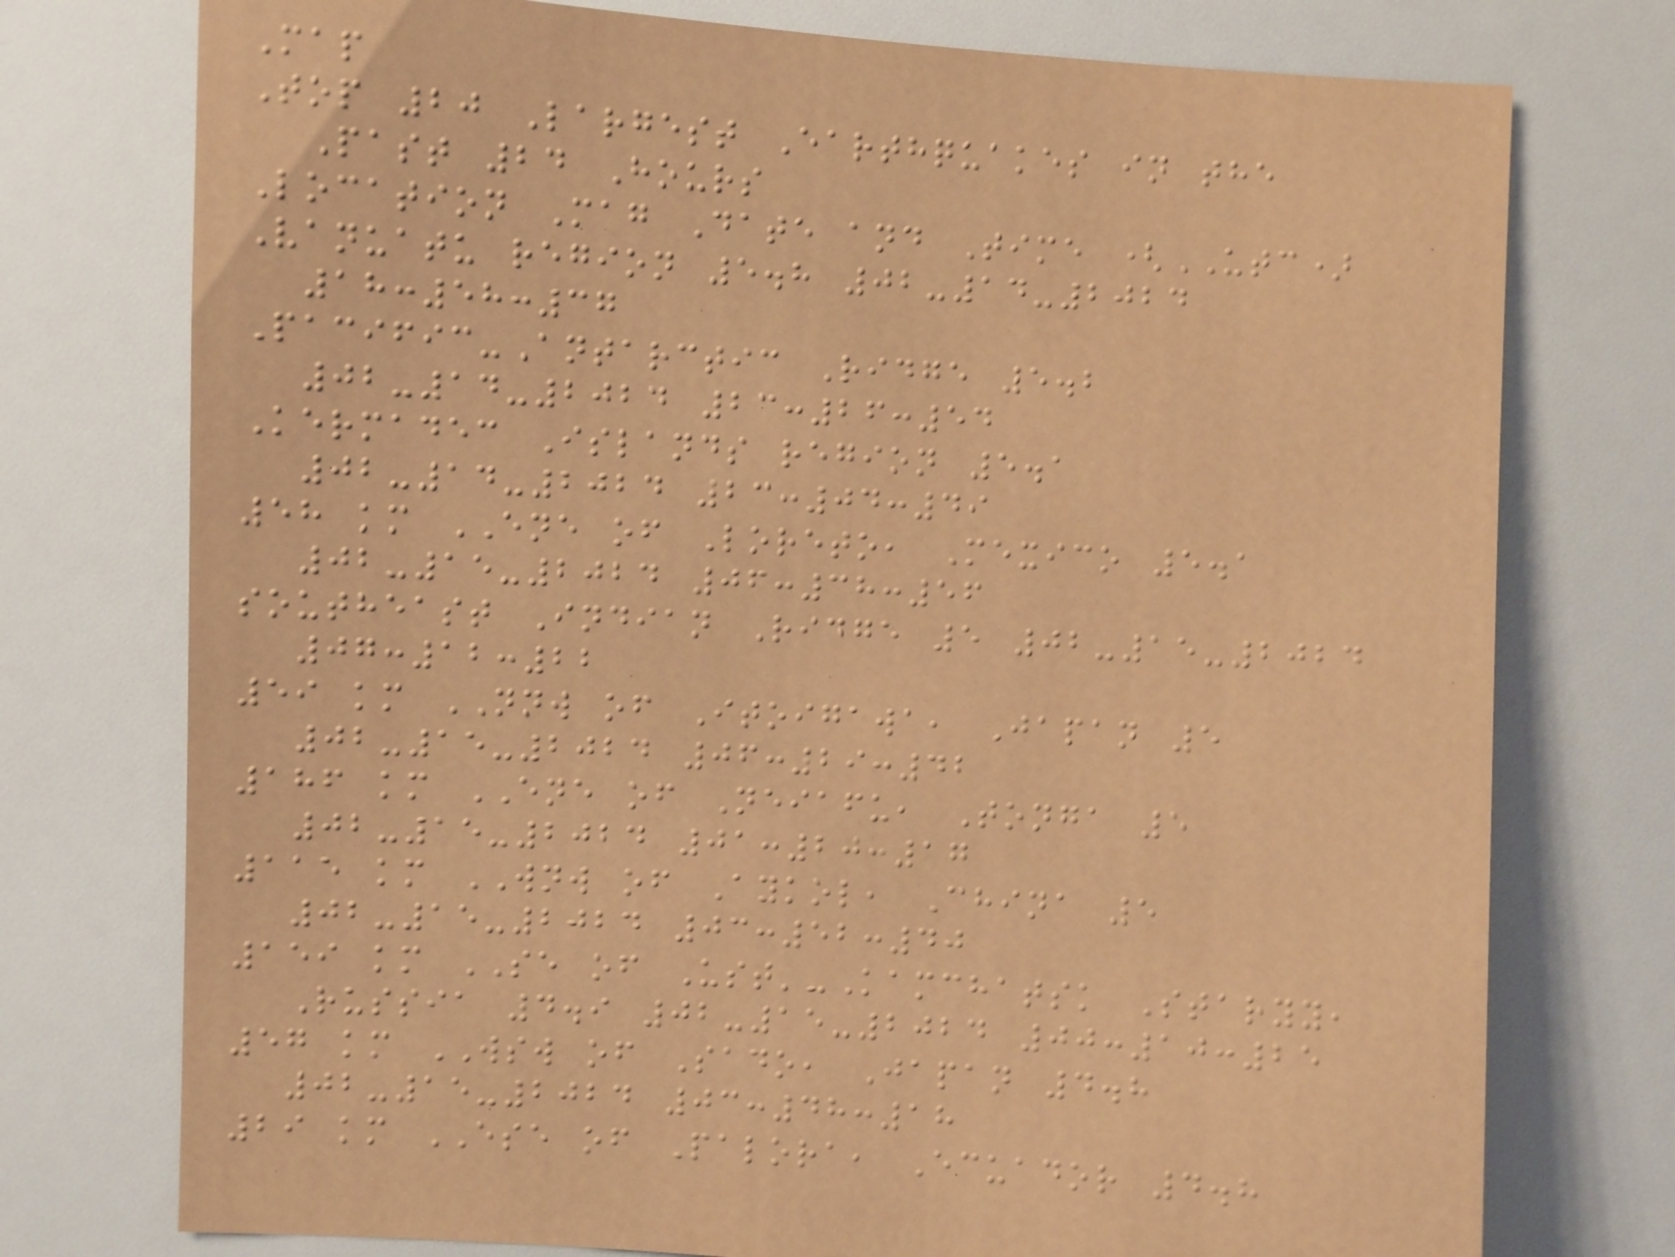Map
Top 20 Largest Earthquakes in the
Past 24 Hours
Location Mag Date and Time (UTC)
Vanuatu region 5.8 02-14-2024
18:58:37
Pacific-Antarctic Ridge 5.2
02-14-2024 23:26:54
Kermadec Islands region 5.1
02-14-2024 23:04:49
58 km ENE of Loreto, Mexico 5.1
02-15-2024 06:38:56
southeast Indian Ridge 5 02-15-2024
07:12:22
59 km NNW of Itoigawa, Japan 5
02-15-2024 06:29:42
186 km ENE of Neiafu, Tonga 5
02-15-2024 01:20:17
115 km WNW of Aykol, China 5
02-15-2024 03:52:40
159 km SE of Ust'-Kamchatsk Staryy,
Russia 4.9 02-15-2024 00:10:25
57 km WSW of Sado, Japan 4.8
02-15-2024 03:48:18
29 km ESE of Palora, Ecuador 4.8
